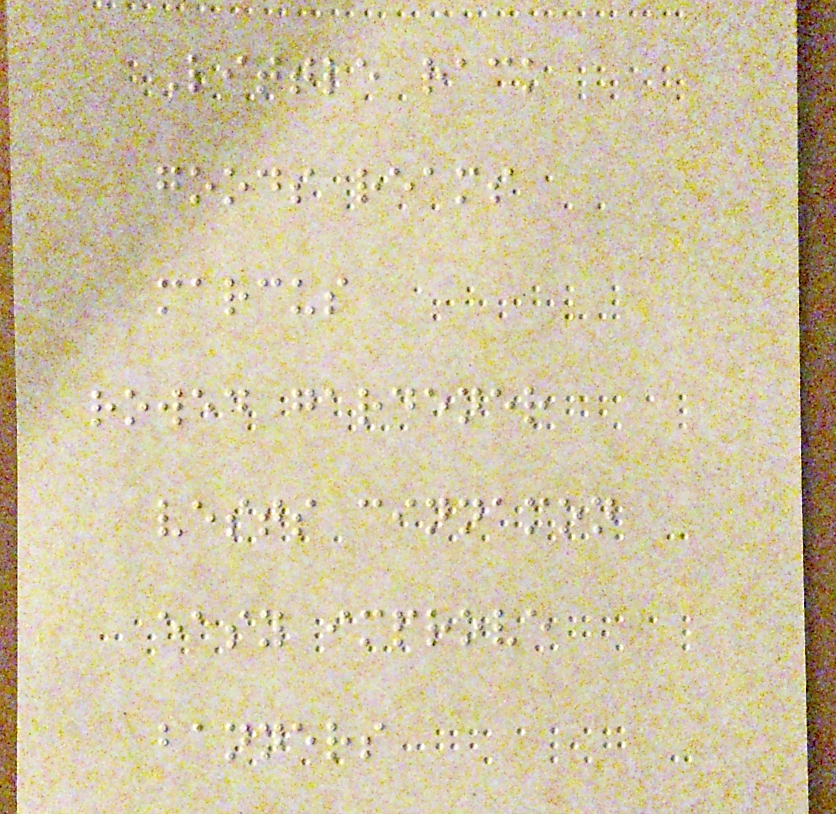Little rack
goods reams
marcus
rowed gardener
vests cinnamon
easy improve
banners
